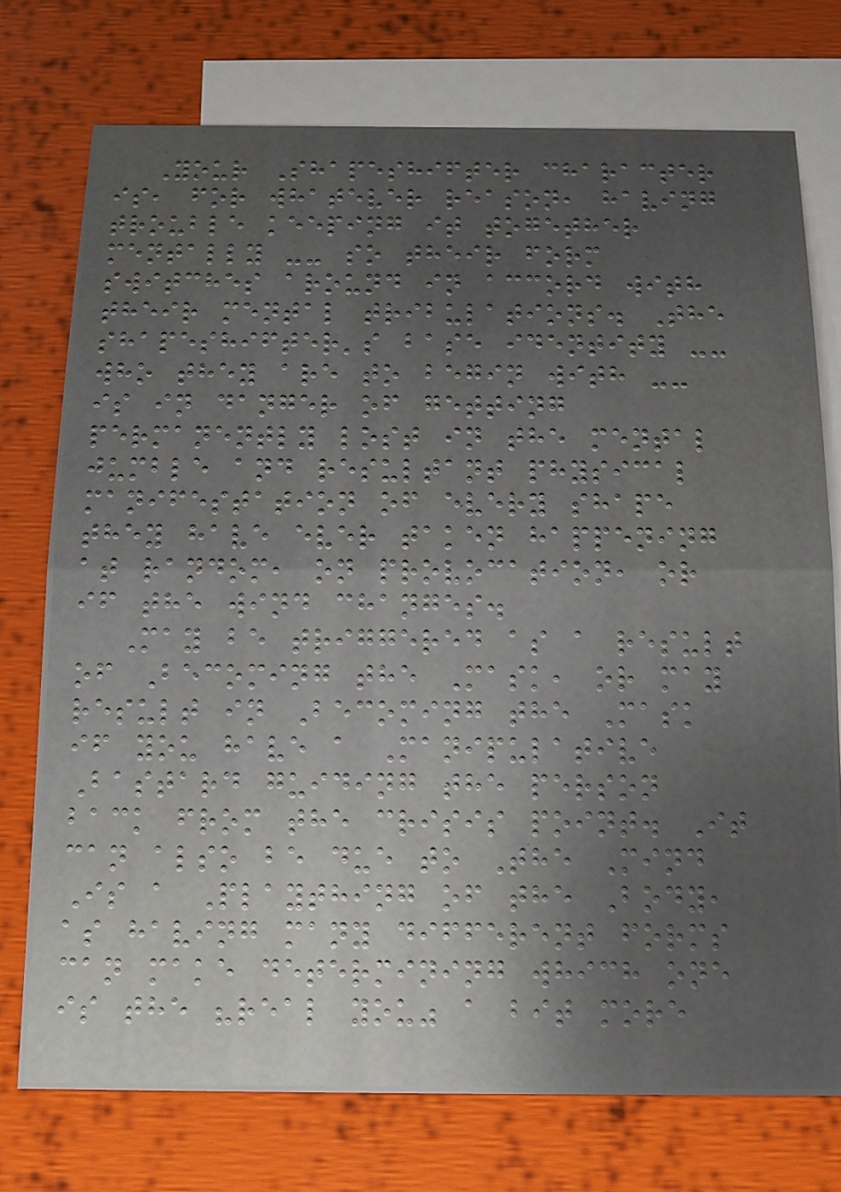Your Shapeshifter character
is, for whatever reason, having
trouble keeping it together
mentally -- so their form
switches around in accord with
their mental tribulations. The
shapeshifter's base identity --
who they are to begin with --
is in danger of getting
permanently lost in the mental
jumble and resultant physical
manifestation of every shape
they have ever taken happening
at random, on provocation, or
if the wind changes.
May be triggered as a result
of Becoming the Mask, or may
result in Becoming the Mask
if you have a Manipulative
Bastard guiding the person
back from the crisis point. It
can also be due to The Mind
Is a Plaything of the Body,
as having many different forms
can make determining which one
is the "real you" a bit more
